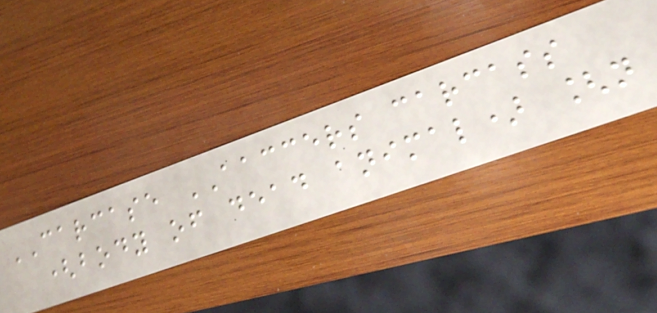CARCASE AACCERS carcass
(body of dead animal) [n
